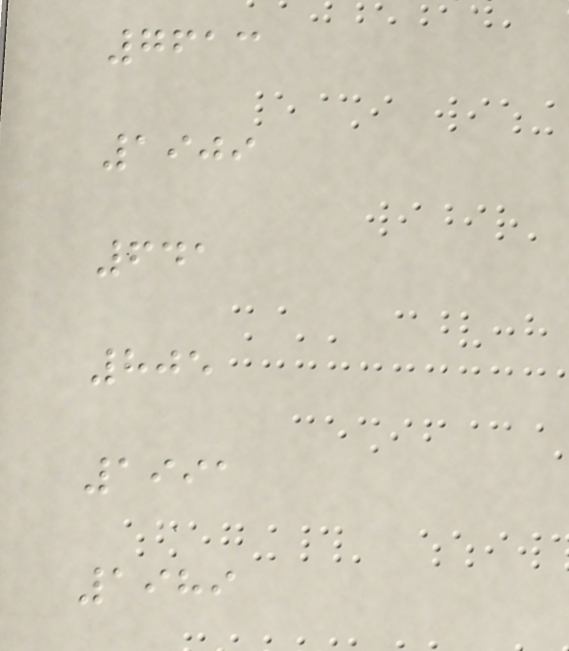7613
1909
641
805
1991
1989
